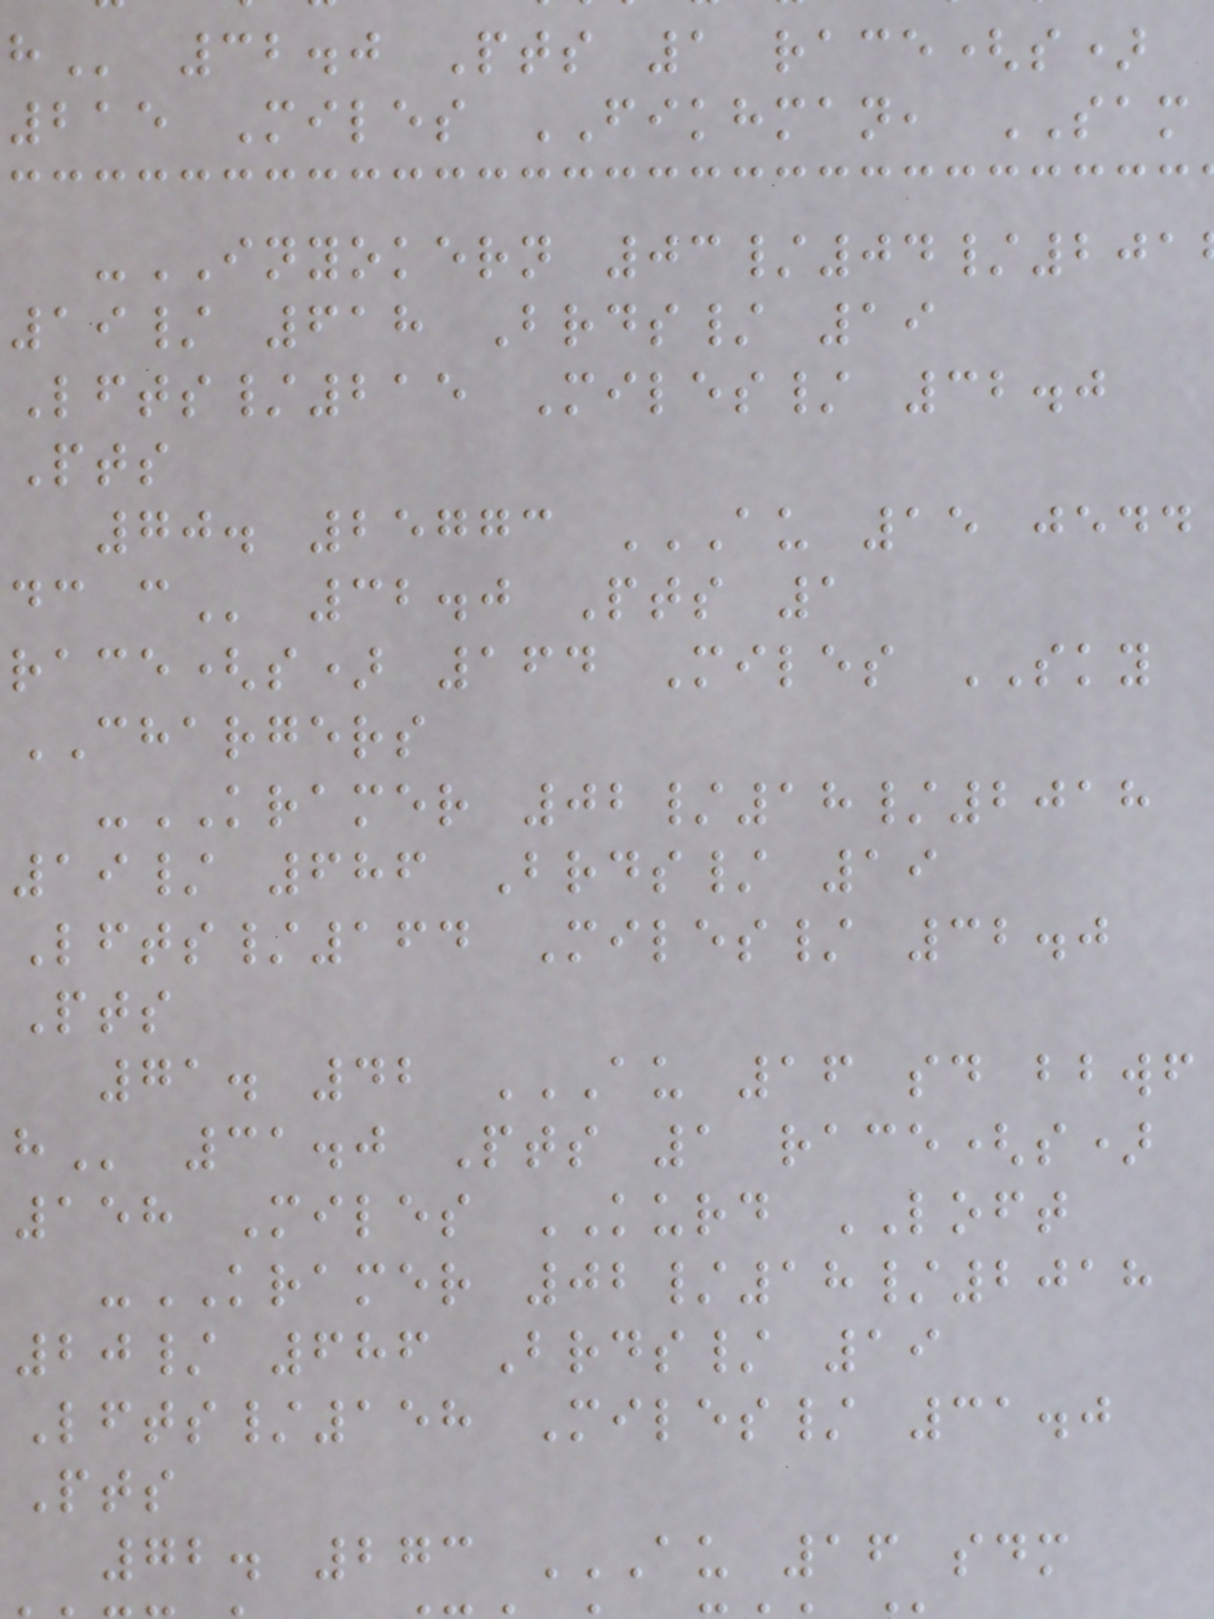32.0 Pts 1 race(s)
215 Miles FIKHMAN, SAM
-INYOKERN 03/04/201
19/ 618 Brds/ 19
Lfts/215 Miles/ 32.0
Pts
70. 25773 AU 15 JEDD
race(s) 164 Miles SKY
CHARGERS
-KRAMER 02/18/2018
19/ 686 Brds/ 19
Lfts/164 Miles/ 32.0
Pts
71. 42 AU 16 SD BBWF
31.0 Pts 1 race(s)
158 Miles KURD LOFT
-KRAMER 02/18/2018
20/ 686 Brds/ 19
Lfts/158 Miles/ 31.0
Pts
72. 273 AU 16 SDM
